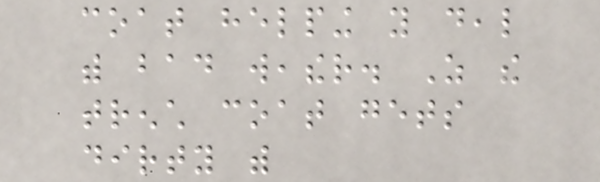coat helping you deal
with bad weather. As the
trench coat gets
dirty with
